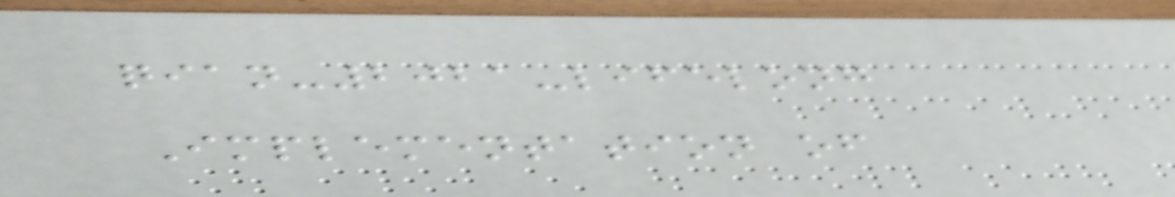qian-2021-lifelong
Implementation of
